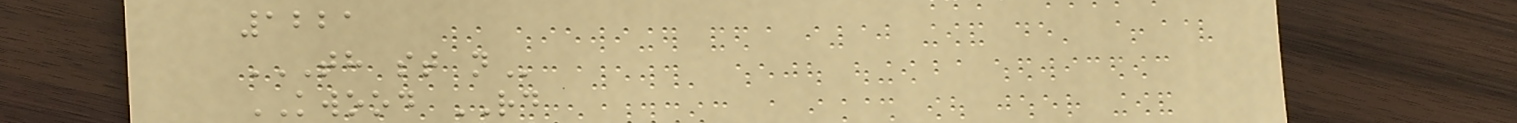1221
TH ST N
KWOOD RD
